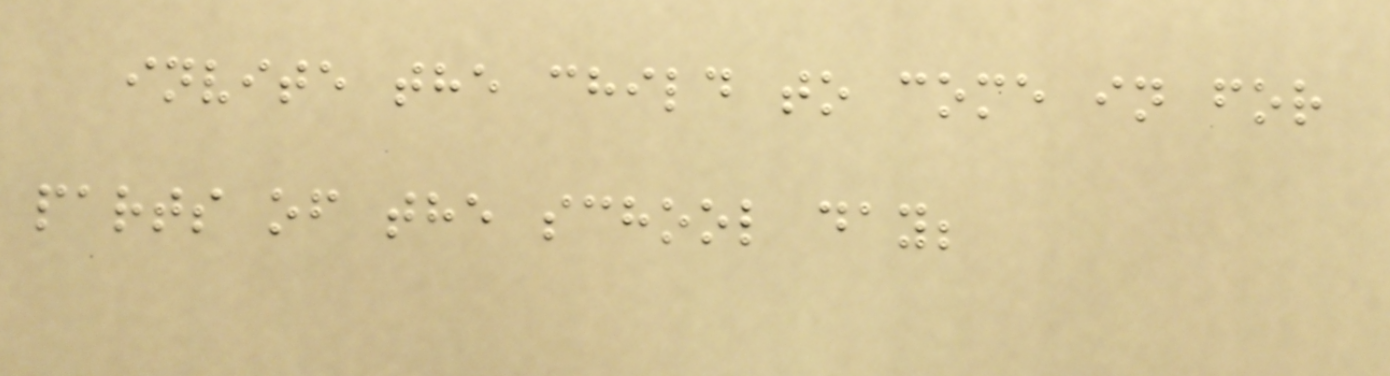invite the child to come in for
parts of the school day;
